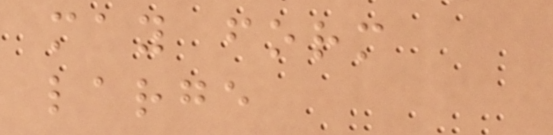may form
large
